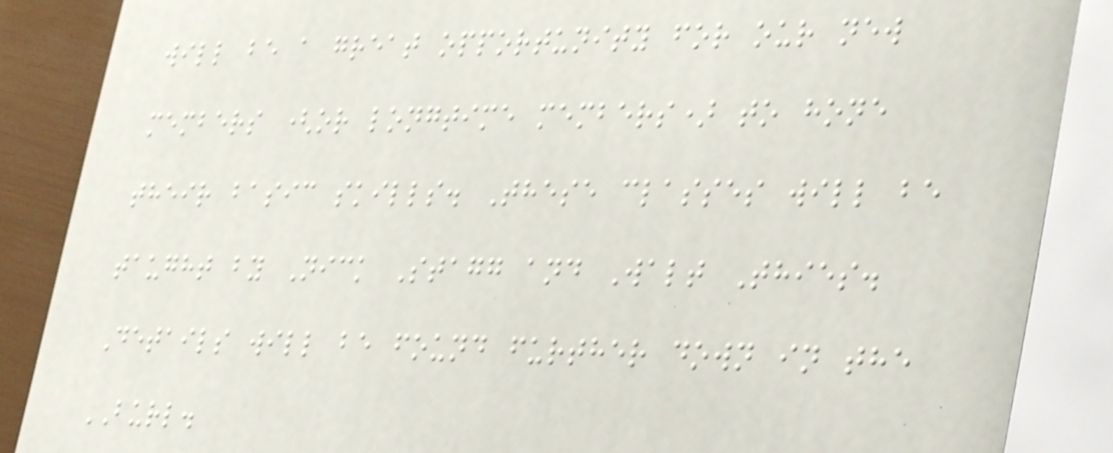will be a great opportunity for our new
members (or longtime members) to hone
their basic skills. These classes will be
taught by Nick Stagg and Walt Thies.
Details will be found further down in the
BURL.
